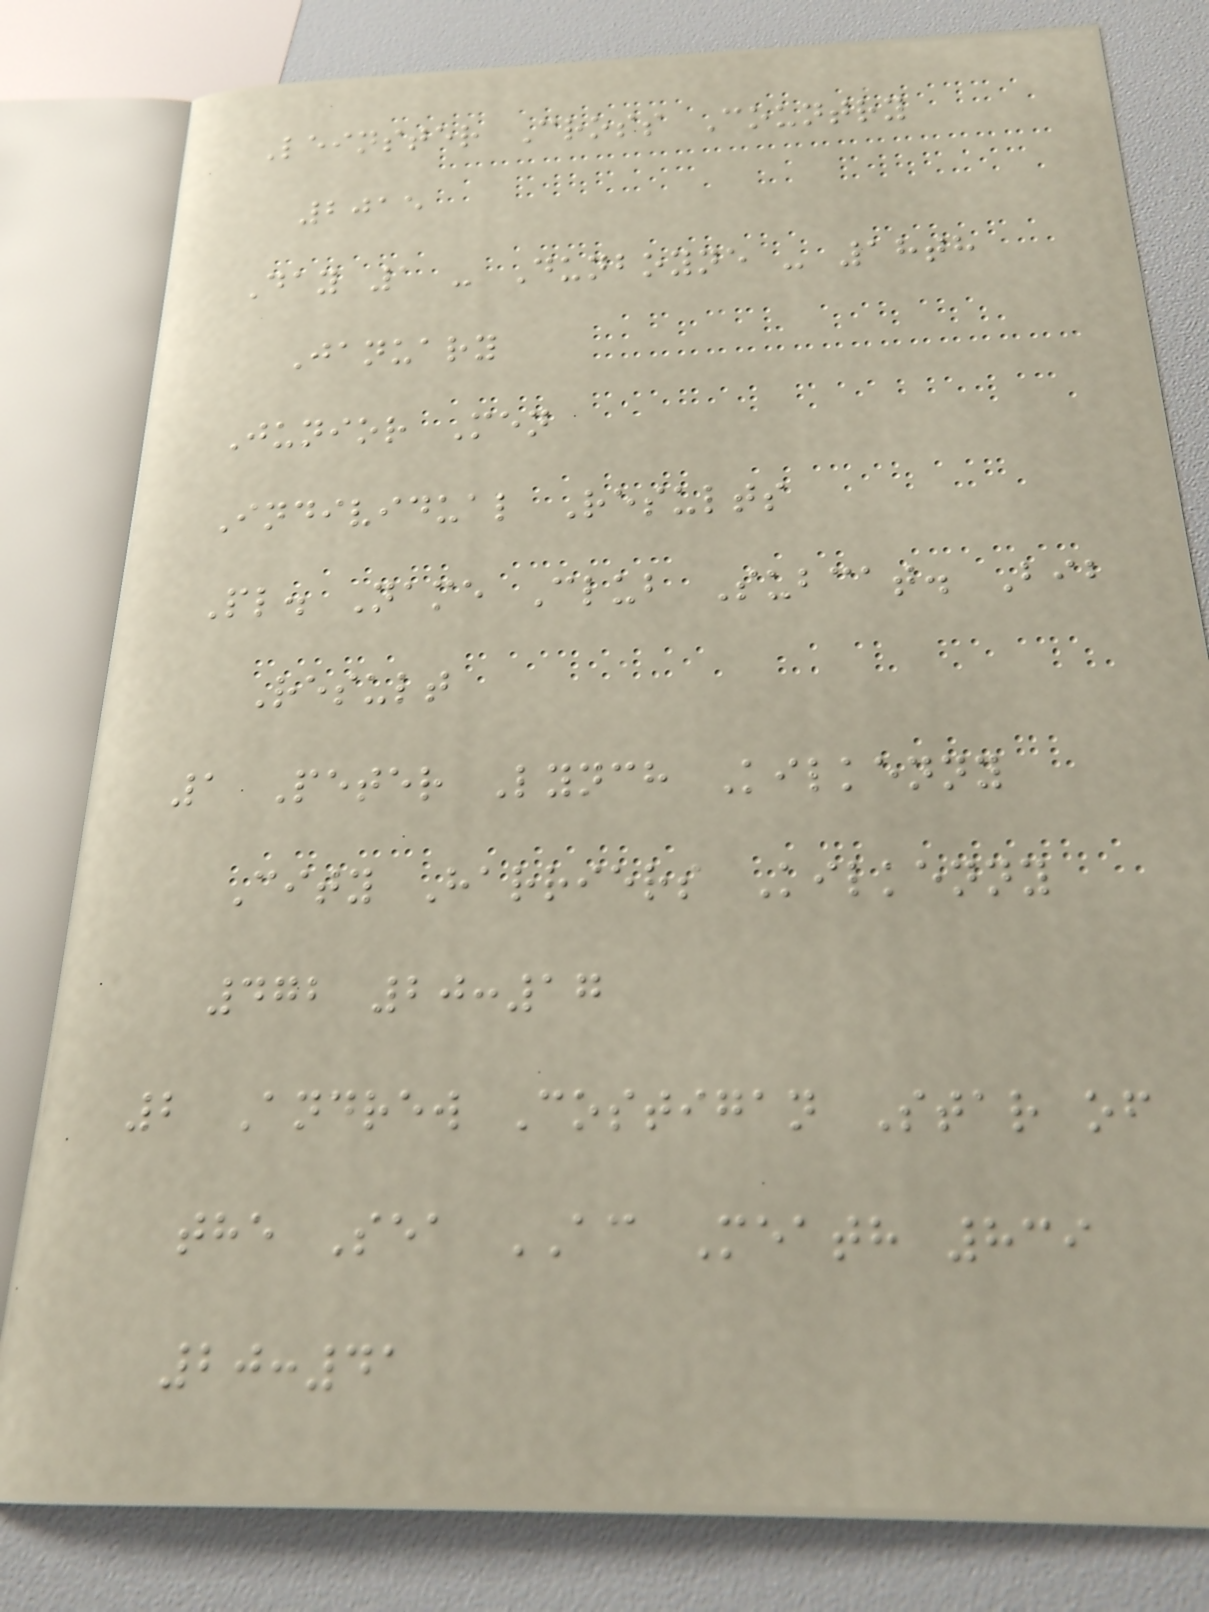Leinster Cross Country
2015
Day 1 - Dunboyne - 18th
January
Junior Men
Individual Results
Pl. Name Club Subcat. Bib
Result
1 Peter Lynch Kilkenny
City Harriers Kilkenny
472 20:17
2 Andrew Costigan Star of
the Sea AC Meath 839
20:41
